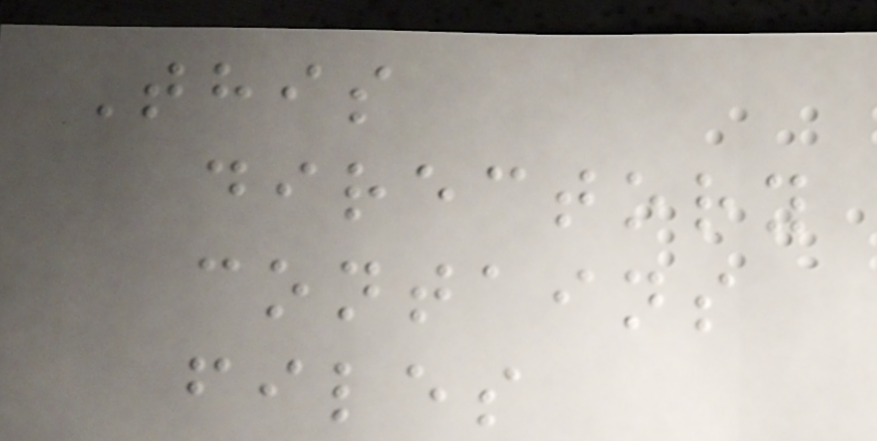This
directory
contains
files
